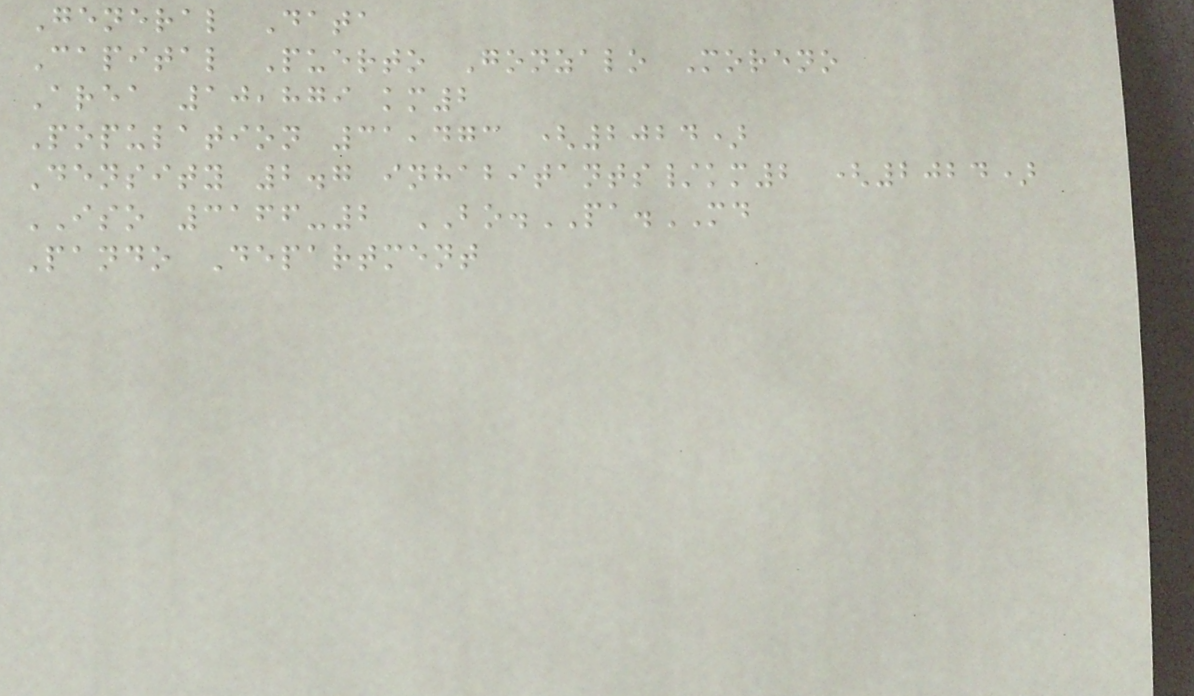General Data
Capital Puerto Gonzalo Moreno
Area 10,879 km2
Population 31,473 (2024)
Density 2.7 inhabitants/km2 (2024)
ISO 3166-2 BO.PA.MD
Pando Department
